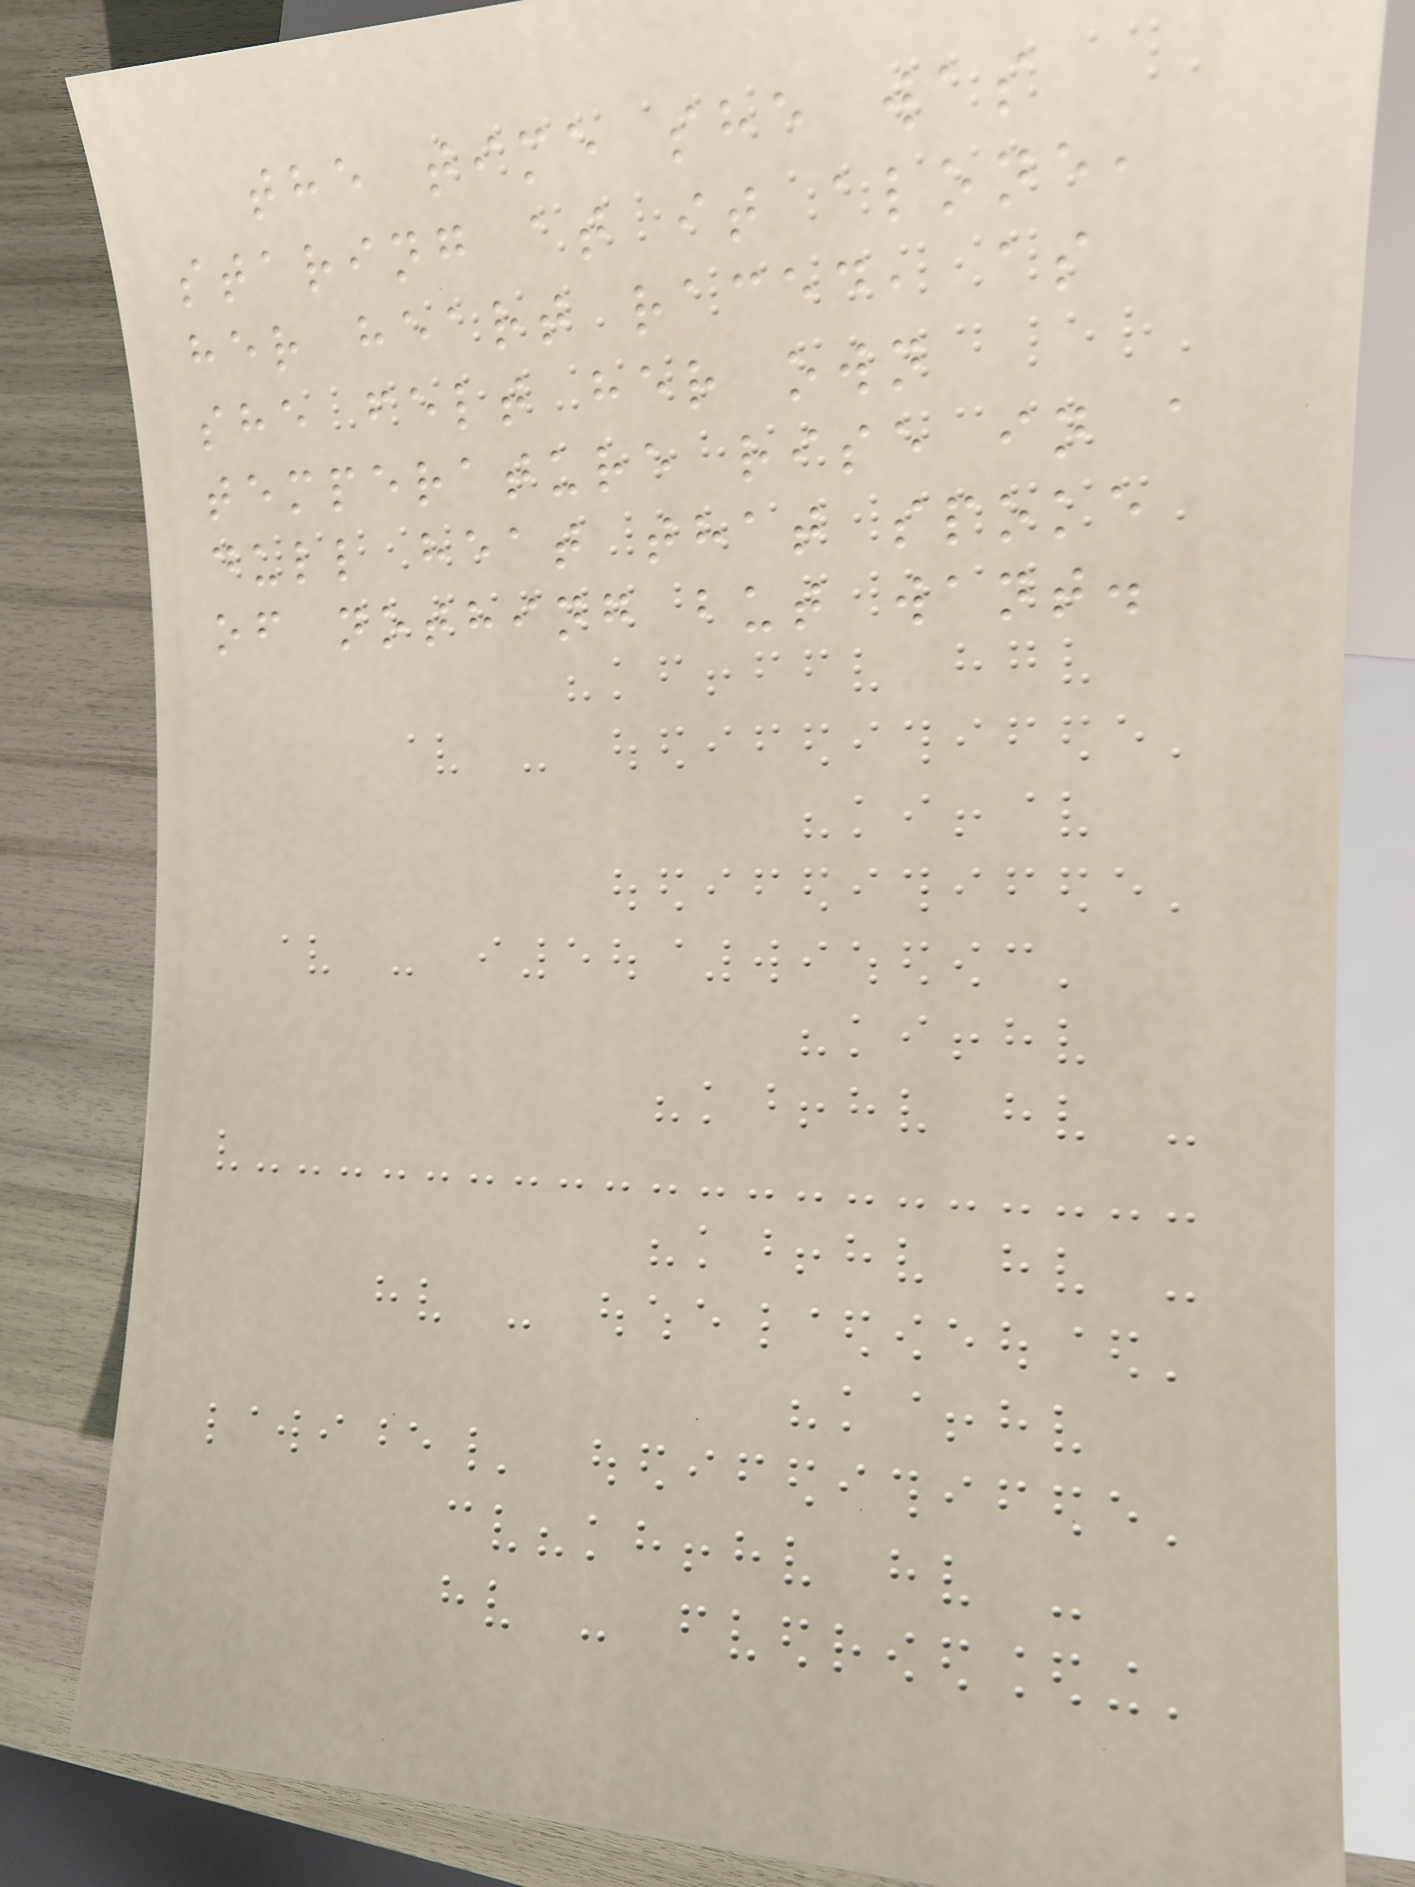the time she was
staring at it alone,
her heart raced, as
she felt her own
temperature rise in a
dull heat that spoke
of nothing but want.
